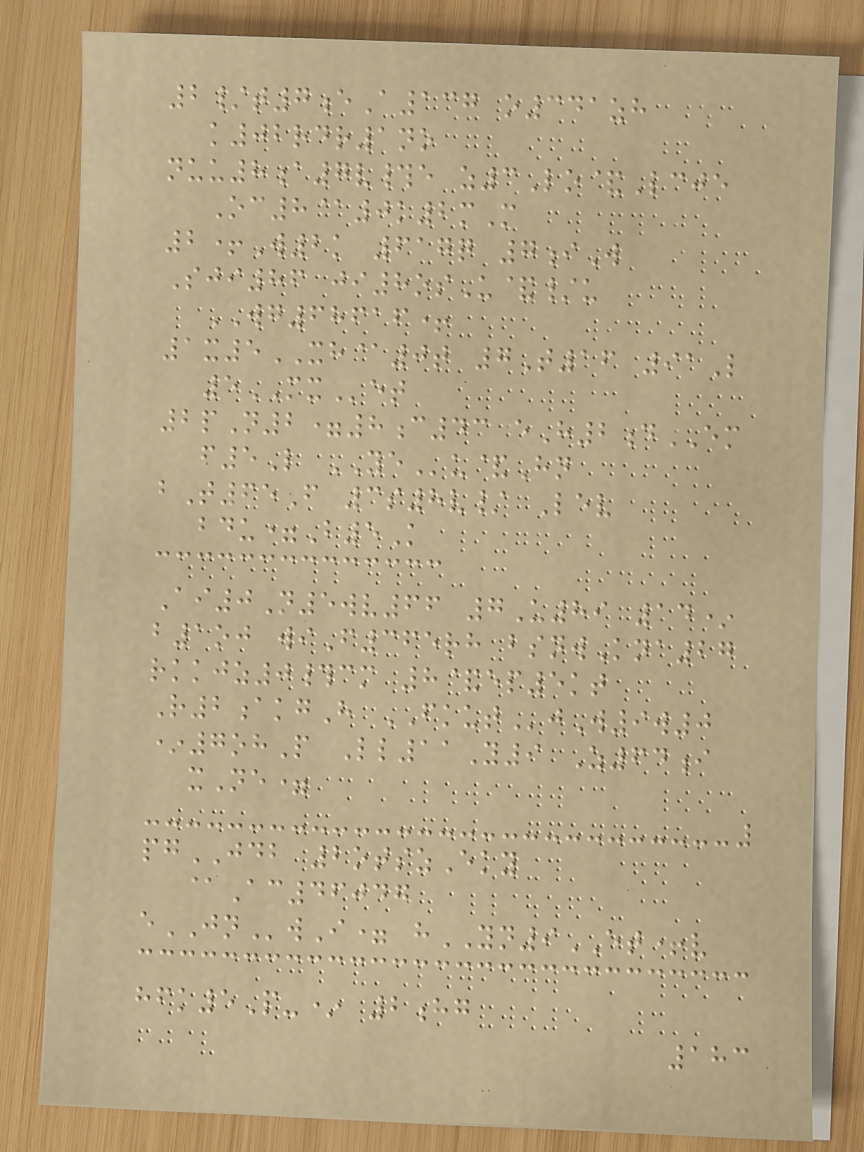2/t7eA137 o341zh
k02rdr1no
nuu8a7v#e z3Lo&Lcje
Oc8@0k2mM
2+W2k 617q 7iW
Sji86 ji8osU&/u
WG68616+
1x5XH@0t 7T16 91L
5MXet
2pN2=8c43 eH2dEM
f5L YEu&Hn
bT65F 3s8v/ Lev
bdu=B5K
Ai0N5wv66 7U89 14*
b1oj wiF365rh bsnwKna27
rkkjz0#cm 8&ep5kt
R2akgH FKUTjW9w0
*7ohP Ll11Y9 Z64i
xNe=
pgJDB 2otszEky
@Ac46047
eJNwI= hYN9ET+v
hfk5P-* 2hg
183
